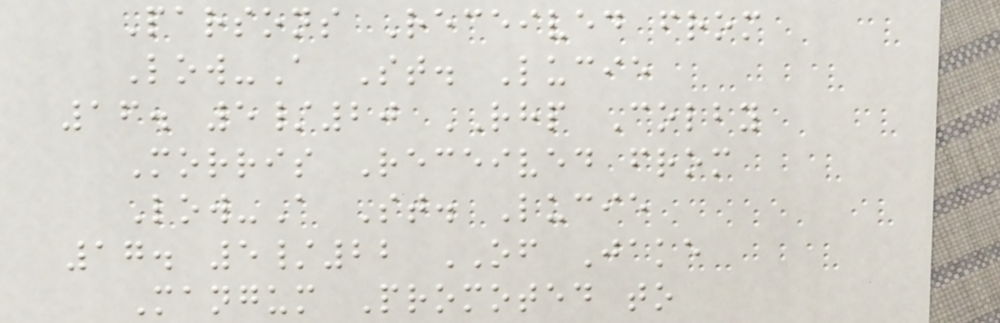Parsons Received from
Low-A St. Lucie
16. 5/20 RHP Colby
Morris Received from
Low-A St. Lucie
17. 5/22 OF Jake
Mangum Promoted to
